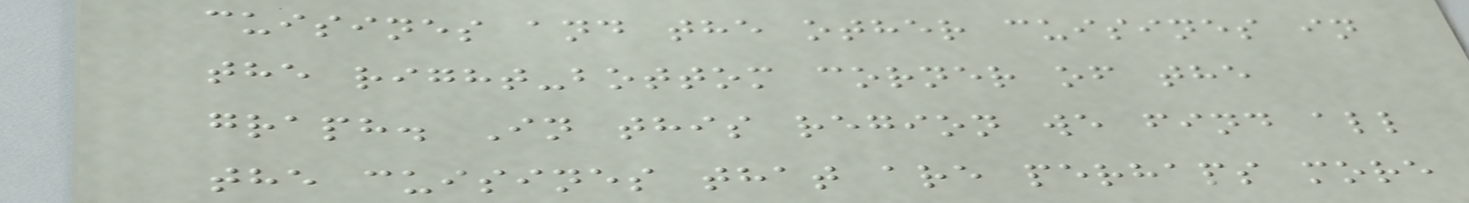cuisines and the other cuisines in
the right-bottom corner of the
graph. In this region we find all
the cuisines that are perhaps more
